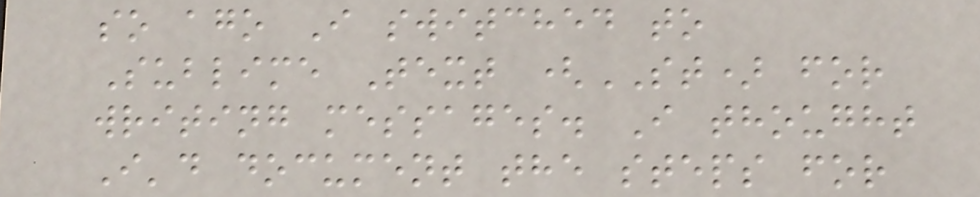so ago I switched to
Sublime Text (ST) for
writing messages. I thought
I'd document the steps for
